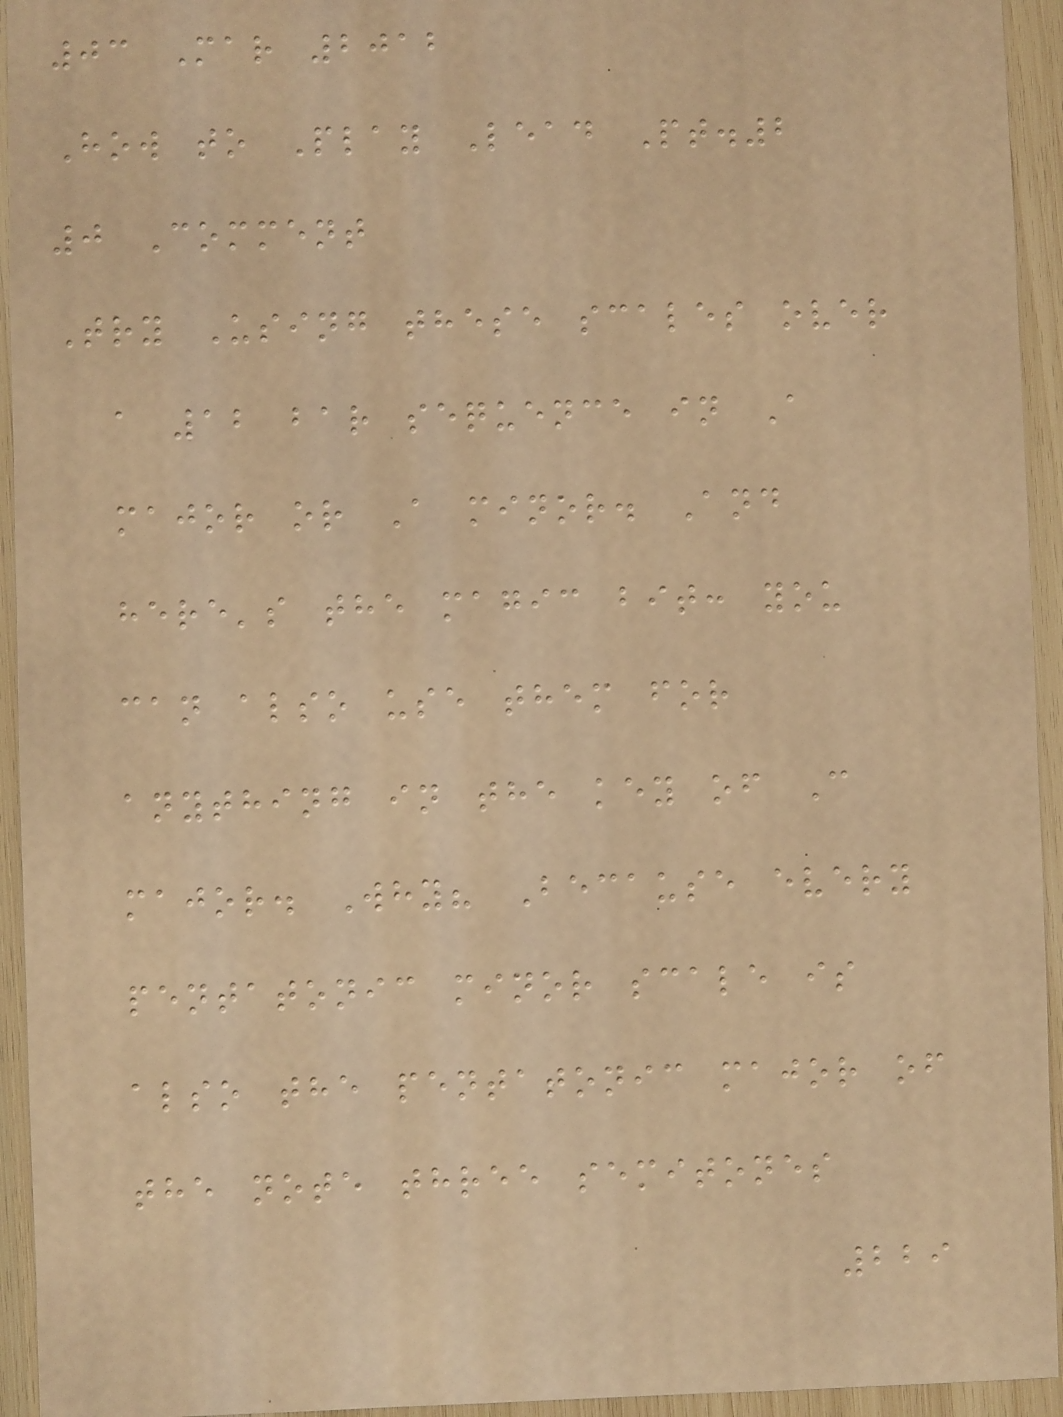03 Mar 2012
How to Play Lead Pt.2
0 Comment
Try Using these scales over
a 12 bar sequence in A
major or A minor. And
here's the magic bit: you
can also use them for
anything in the key of C
major. Why? Because every
pentatonic minor scale is
also the pentatonic major of
the note three semitones
229
